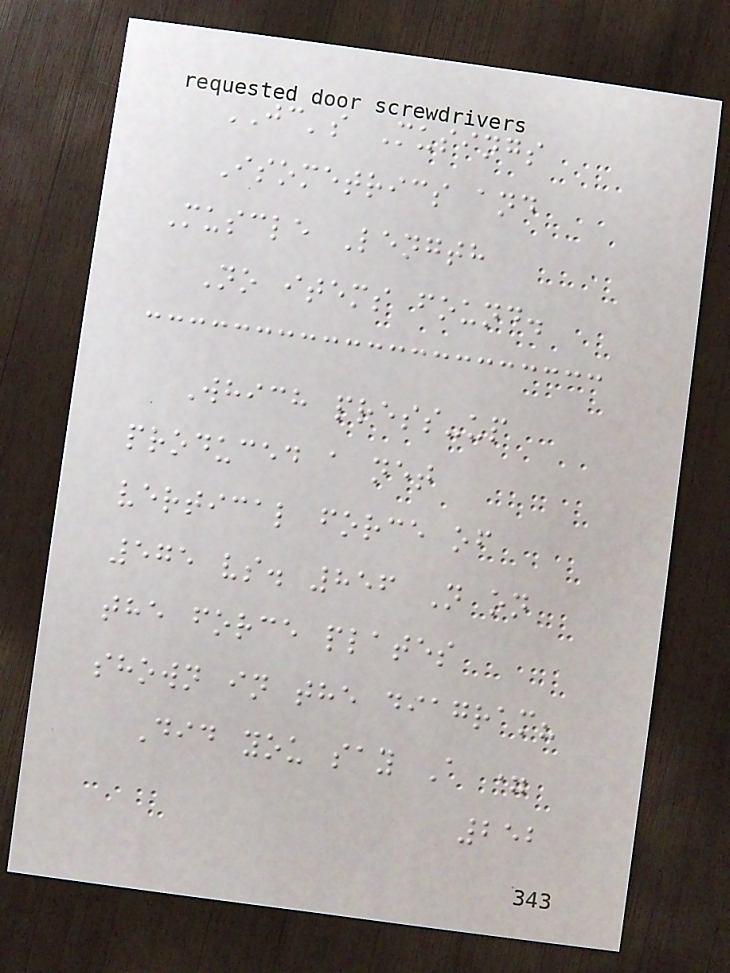JC's Musings
Isometrics and
Muscle Length
No items found.
Which press-up
produced a net
vertical force of
575 vs. 856 N on
the force plates
shown in the diagram?
Did you say A =
252
